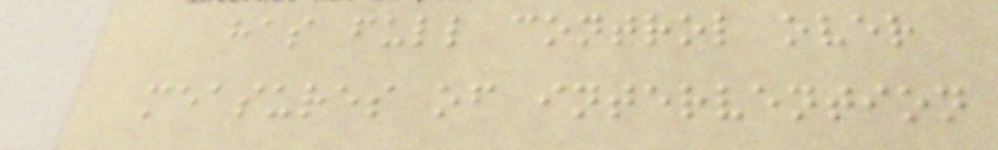has full control over
measures of intervention
